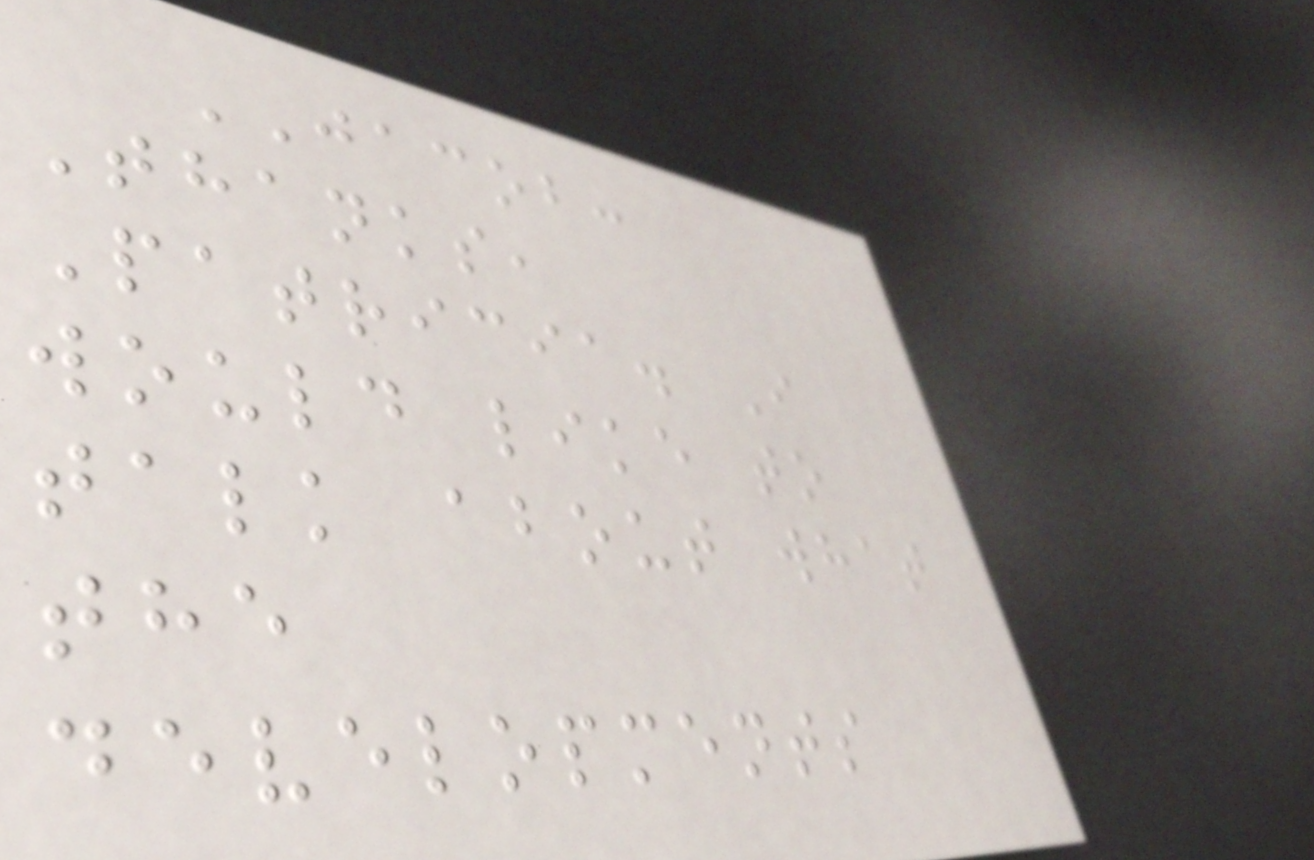JACOB:
Thanks,
Patricia. I
would like to
talk about what
the
developments
